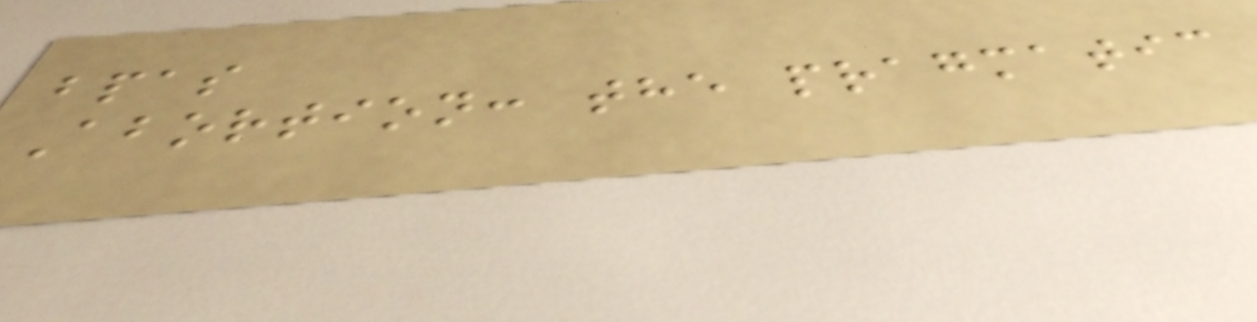bpas
Abortion: the pragmatic
